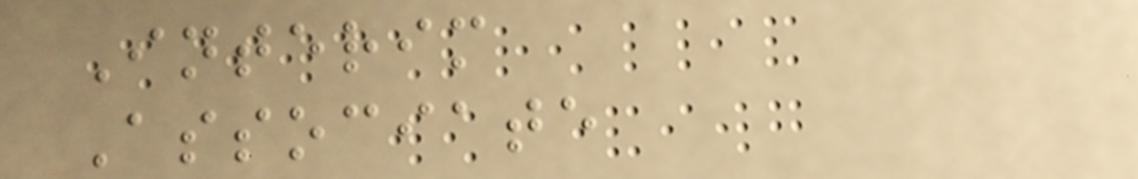Interim
Associate
